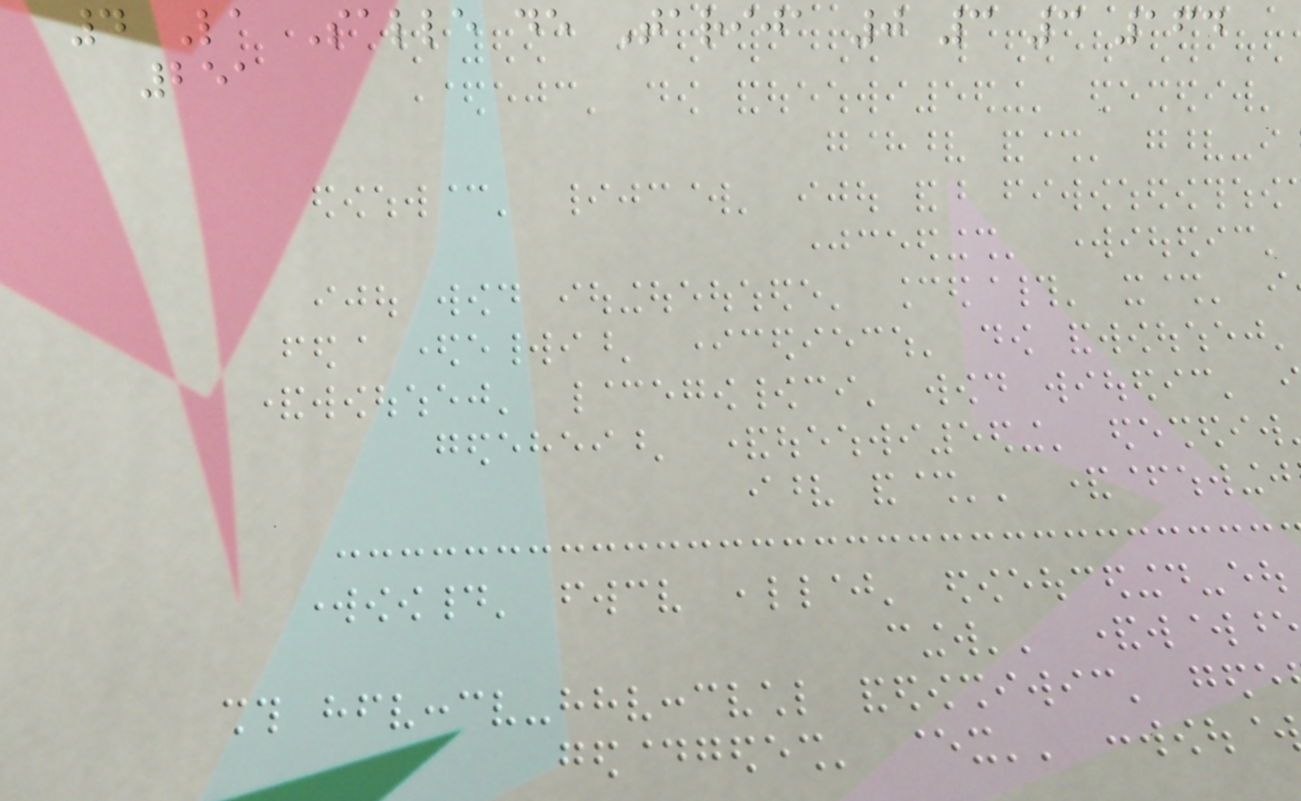4 La Salle de Tarija 0 3 3 164
251
